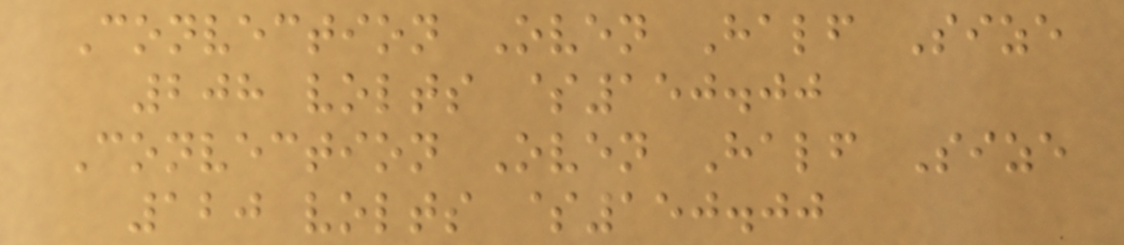Convection Oven Half Size
208 volts $150.00
Convection Oven Half Size
120 volts $150.00
